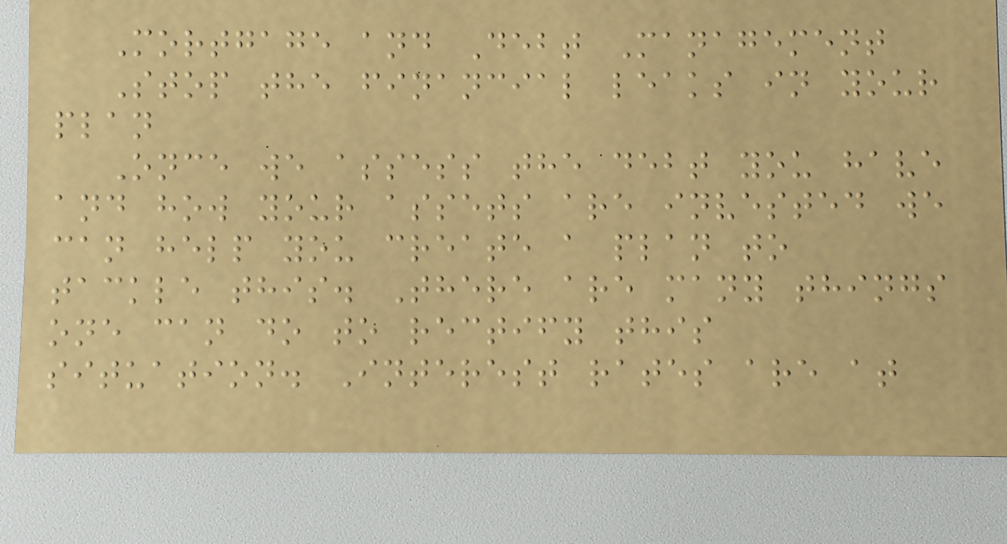Mortgage and Debt Management
Stop the financial leaks in your
plan
Once we assess the debt you have
and how your assets are invested we
can help you create a plan to
tackle this. There are many things
one can do to rectify this
situation. Interest rates are at
